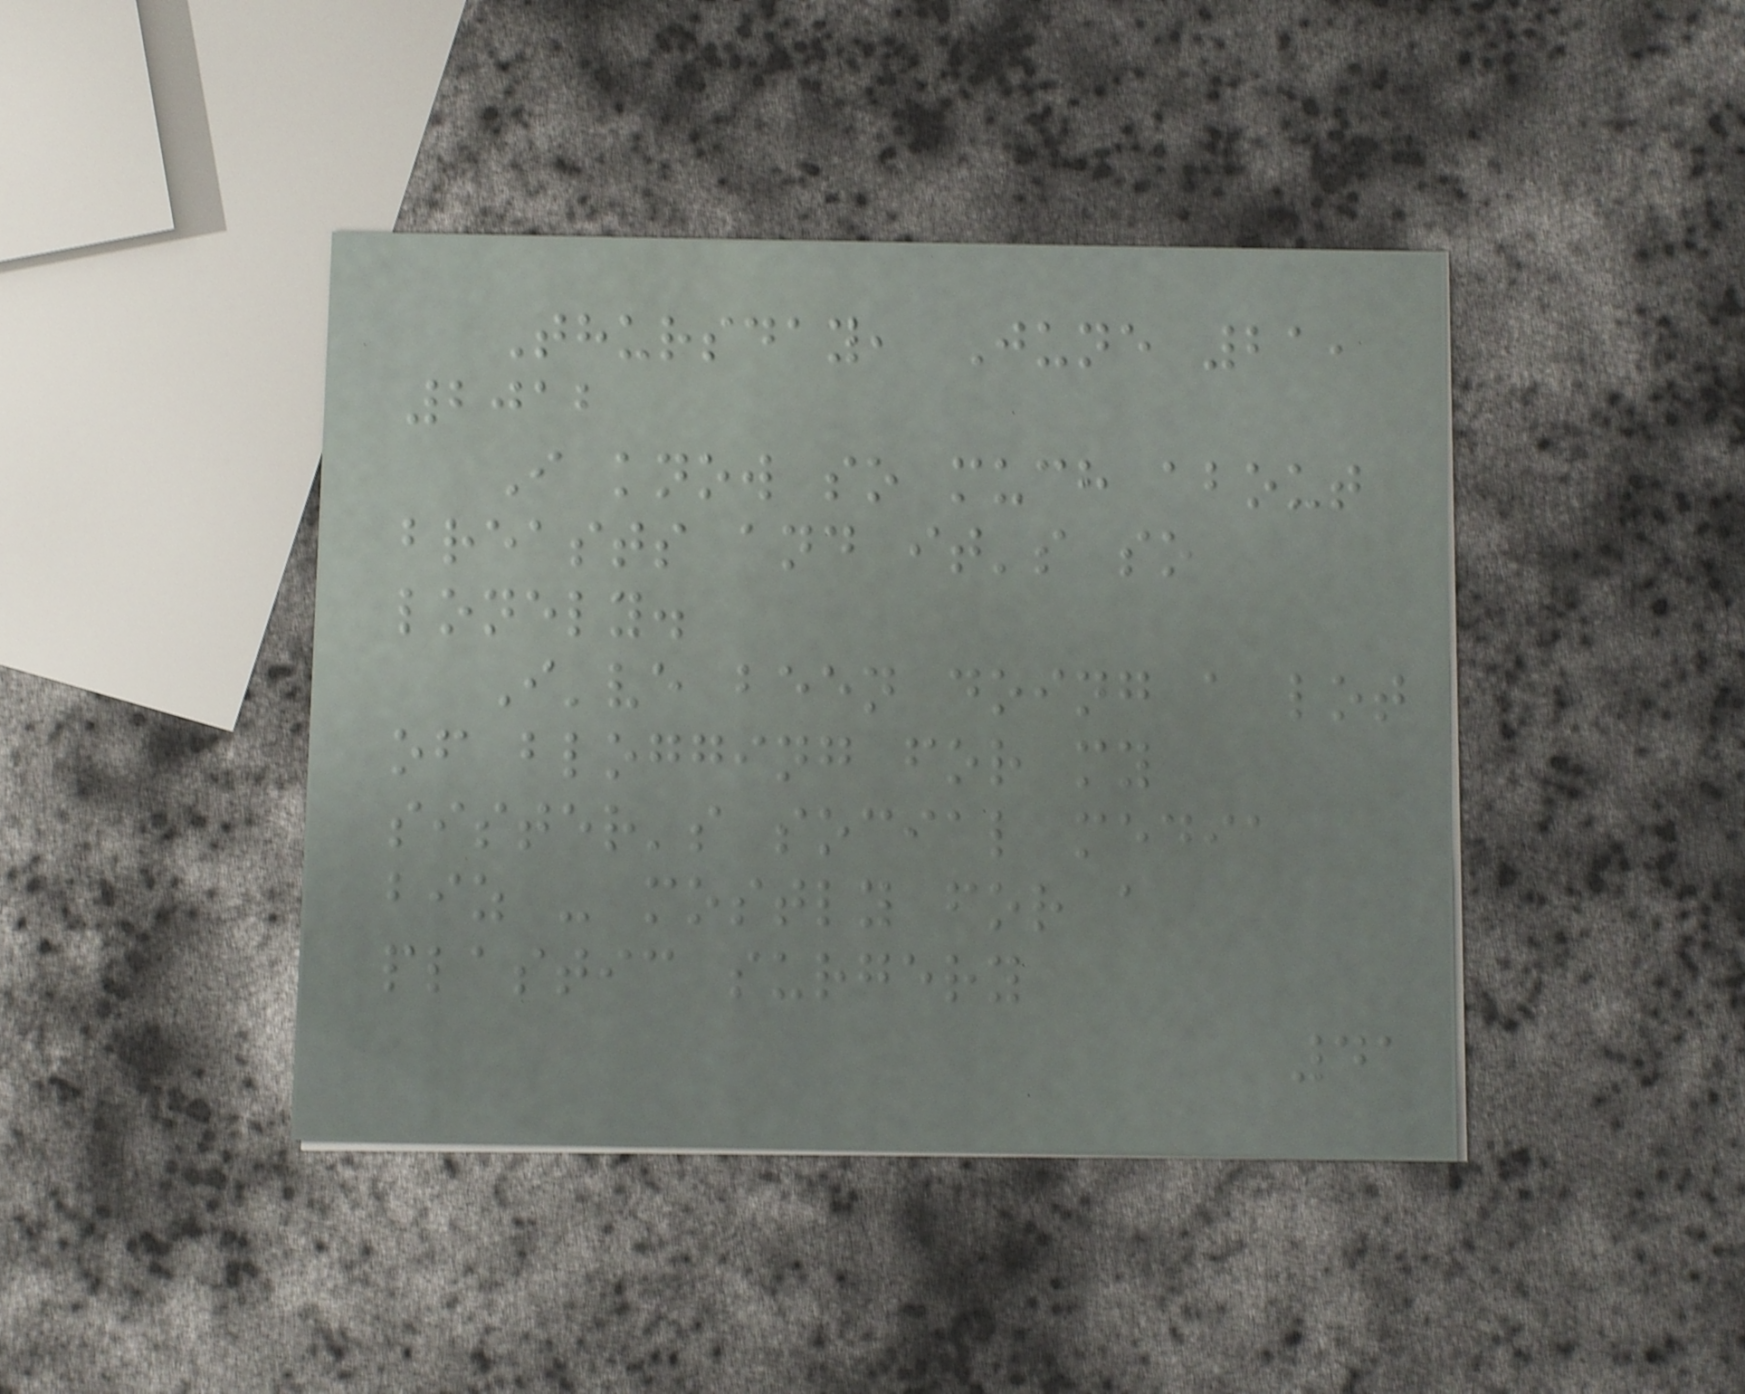Thursday, June 21,
2012
I know so much about
breasts and it's so
lonely.
I've been doing a lot
of blogging for my
sister's social media
biz - mostly for a
plastic surgery
41
